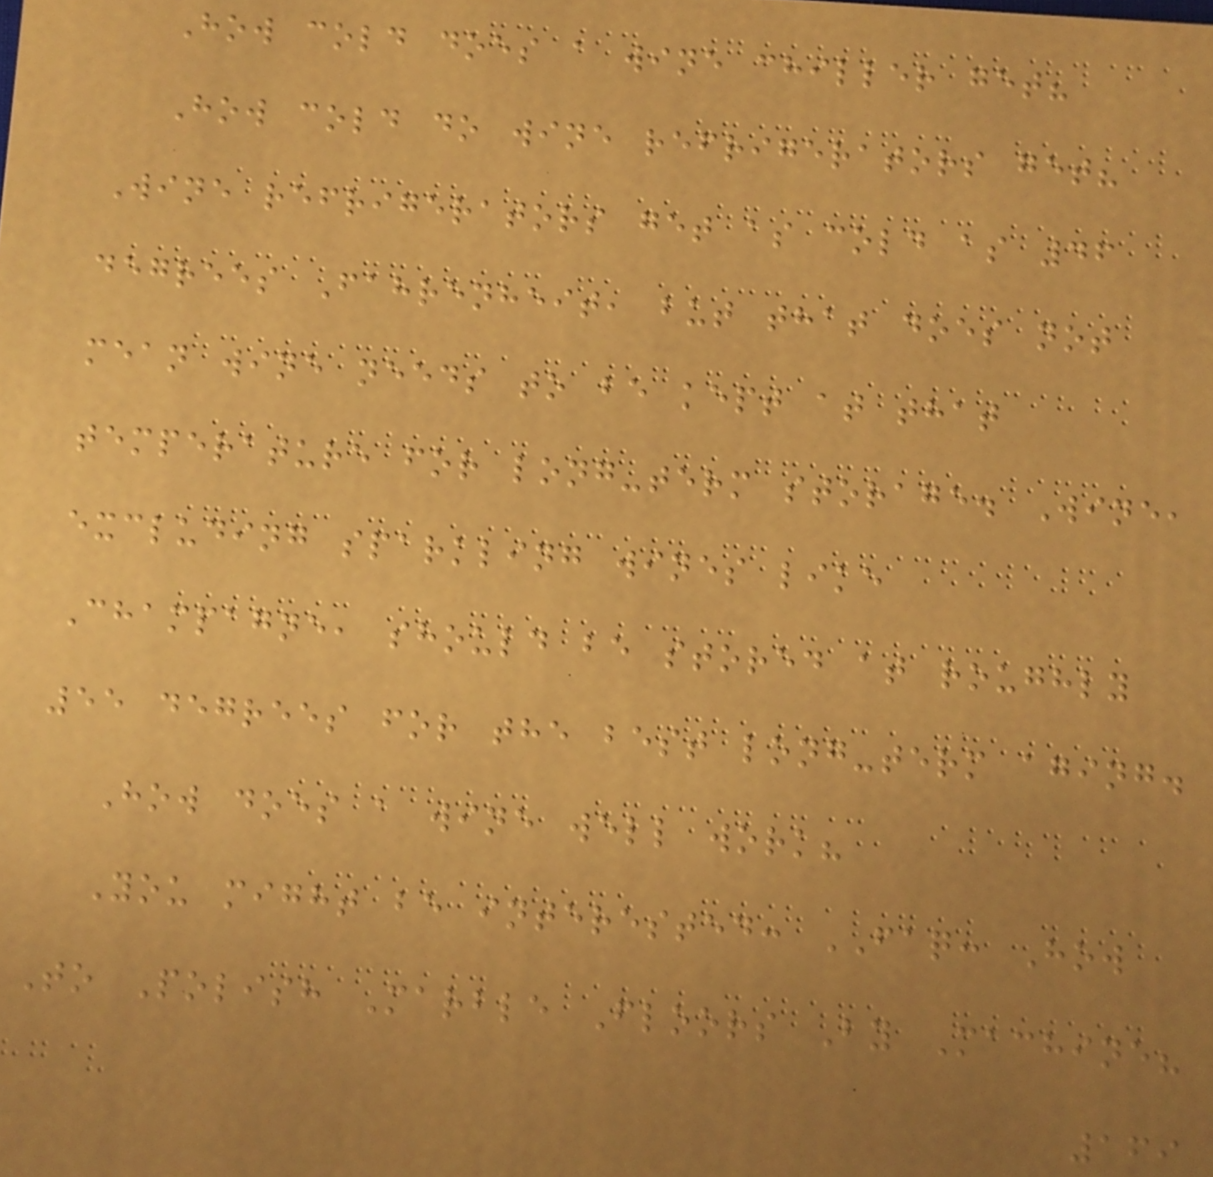How cold does a wine chiller get?
How cold do wine refrigerators get?
Wine refrigerators get as cold as 46
degrees Fahrenheit, but that does not
mean wine needs to be kept at that
temperature for long-term storage. Wine,
excluding sparkling wines like
Champagne, should be stored at roughly
55 degrees for the best long-term aging.
How does a wine well work?
You might be interested: FAQ: How
To Polish Marble Floors By Machine?
169
